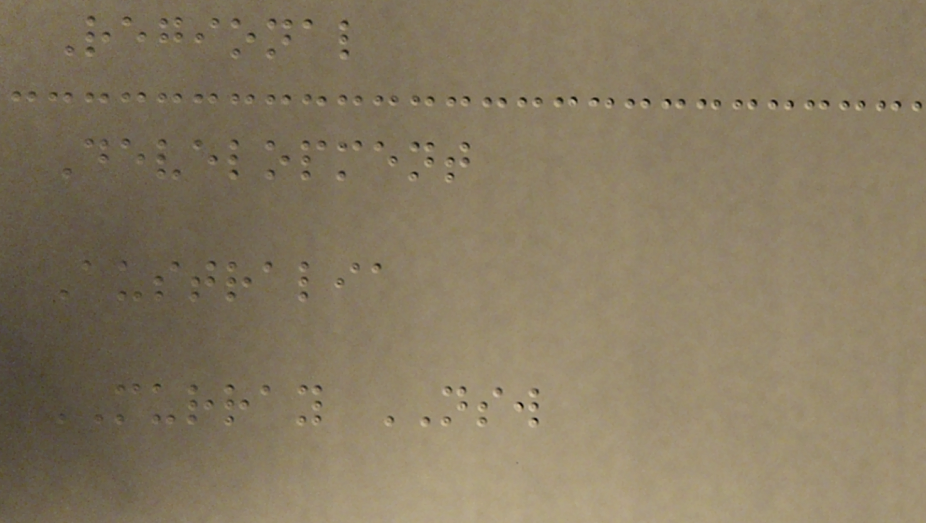Regional
Development
Australia
MURRAY NSW
